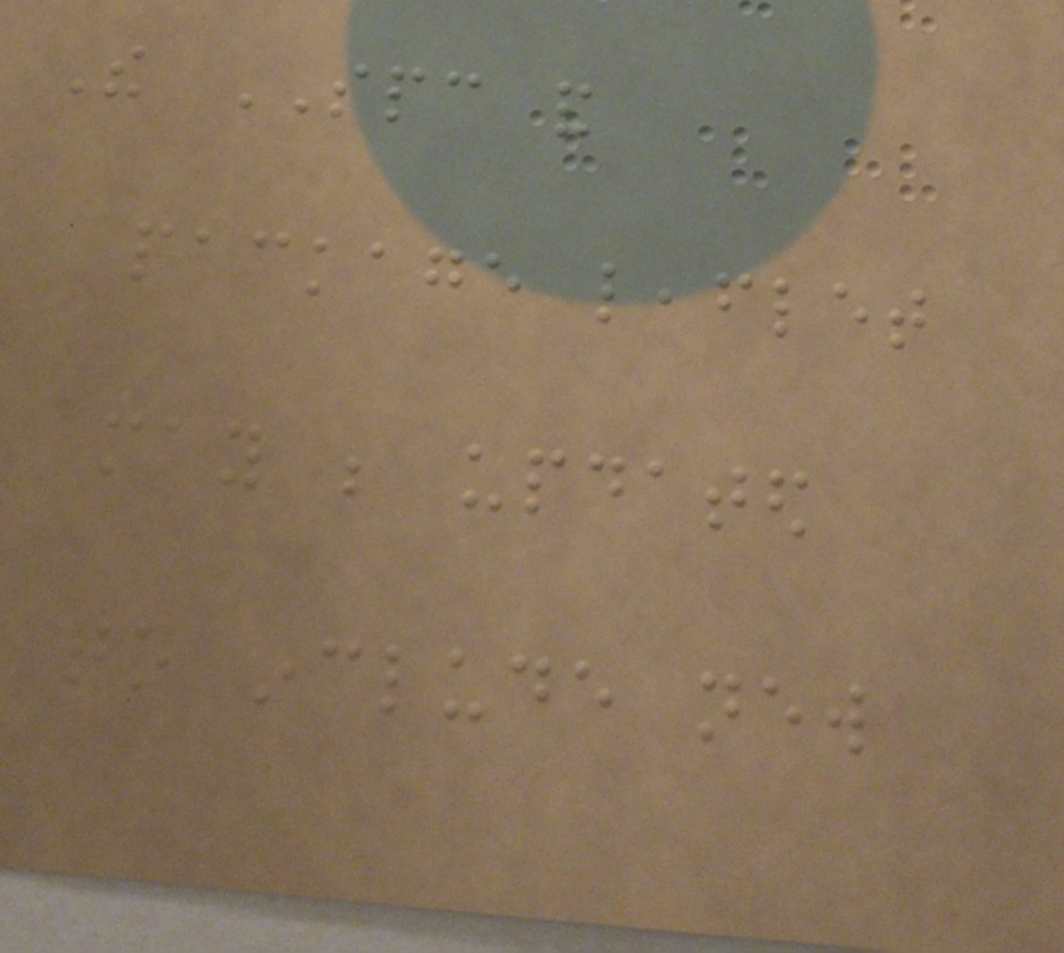The SPC and
package leaflet
may be updated
to include new
